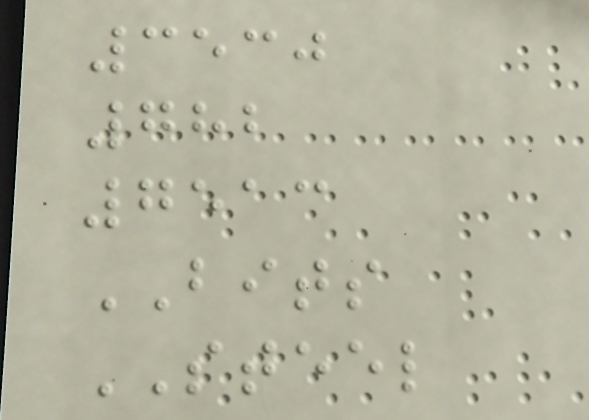3530
782
7513
BITS
STEEL
